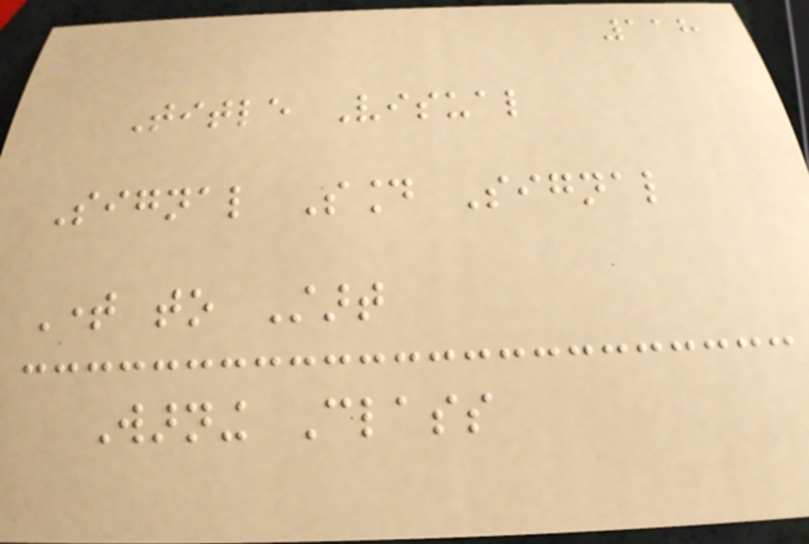118
Title Visual
Signal Sound Signal
Time to Start
Warning Class
